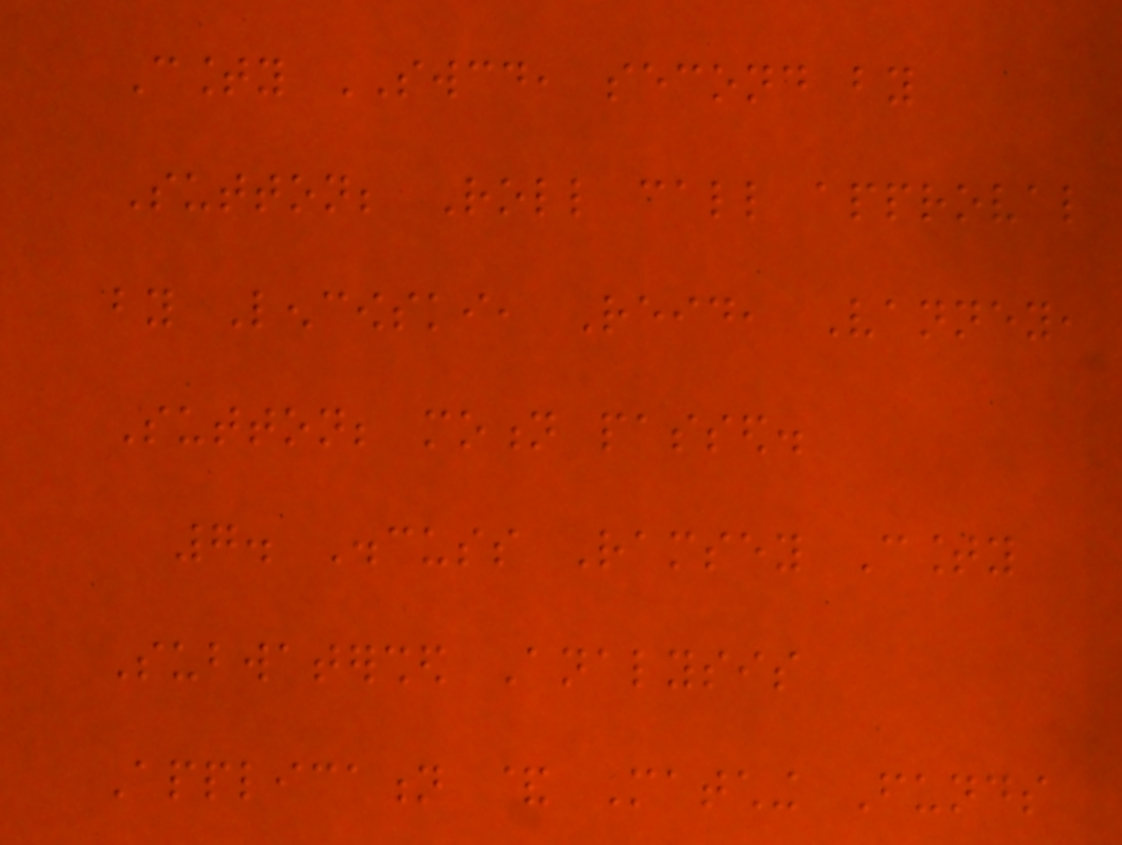County SWCD, second by
Sutton; Roll call approval
by Lencowski, Reid, Vanney,
Sutton; motion passed.
7. Discuss Ramsey County
Subwatershed Analysis
Application & Matching Funds
